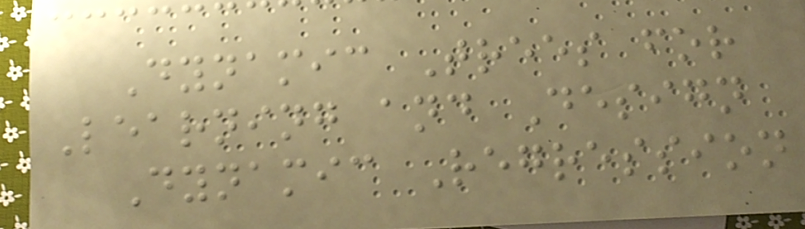Dynamic Trees for
Learning and Design
Dynamic Regression
